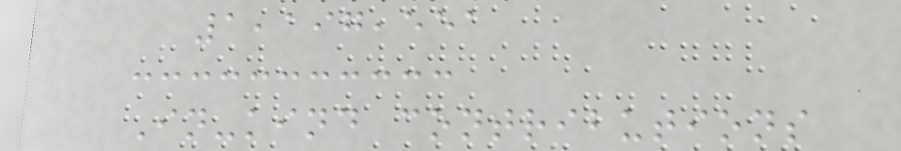1,197,551
In-kind contributions
